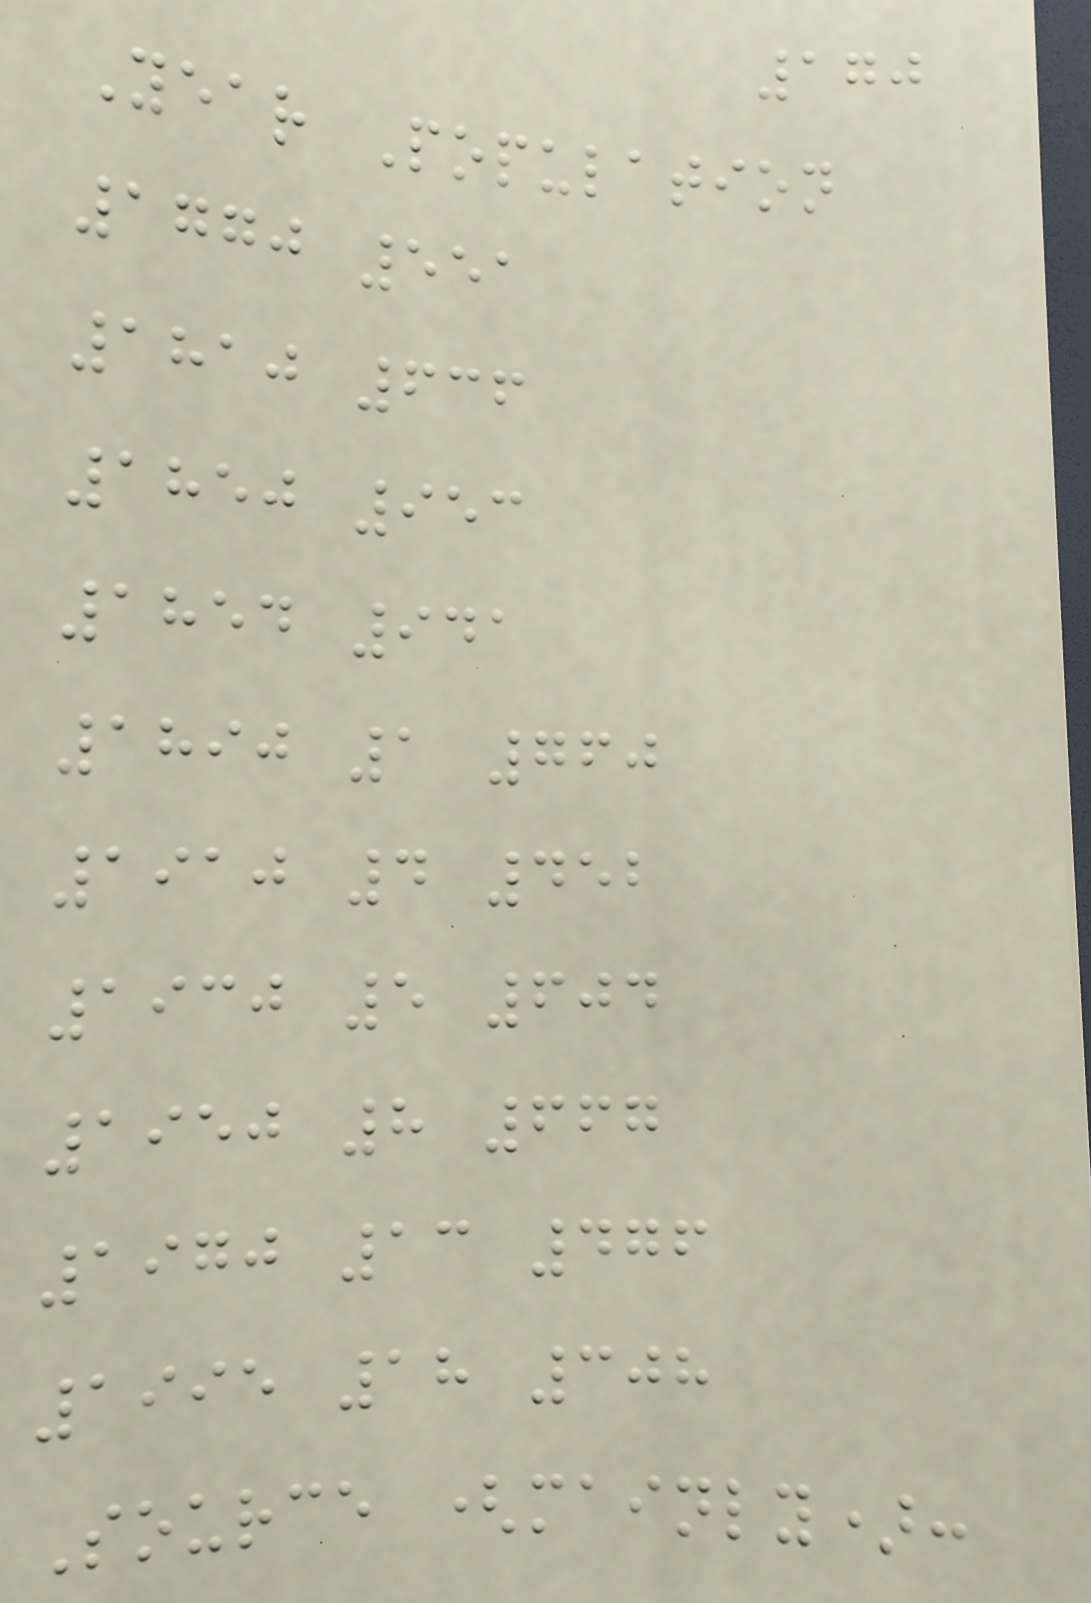170
Year Population
1770 551
1810 636
1850 953
1854 941
1890 1 760
1910 4 452
1930 5 604
1950 8 667
1970 13 476
1995 18 308
Source (mainly):
